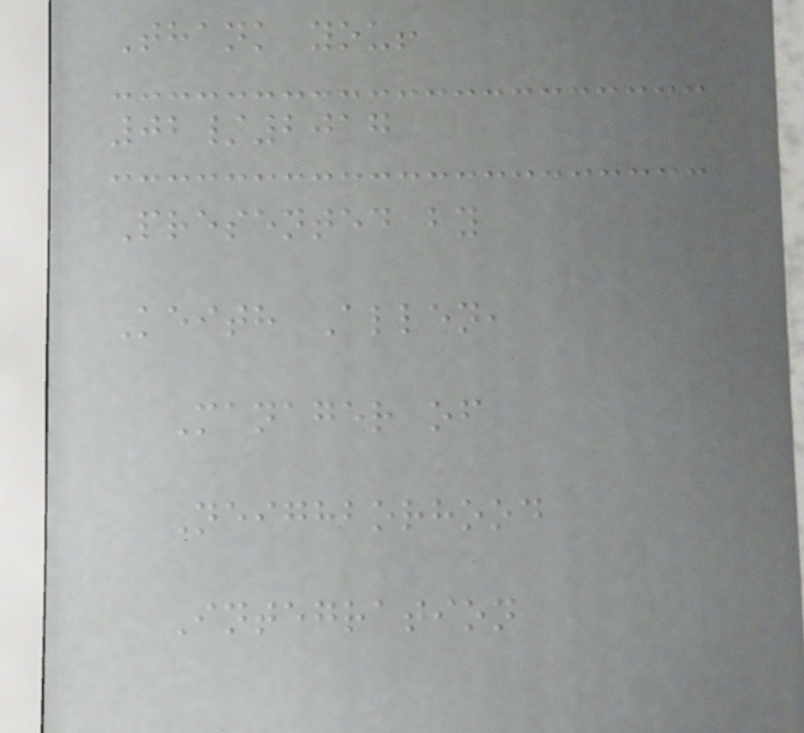Thank you!
02/2017
Presented by
Keith Allen,
Manager of
Neighborhood
Integration
